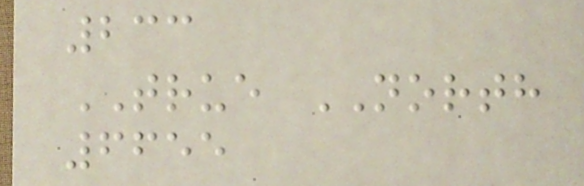233
TRUE NORTH
6655
